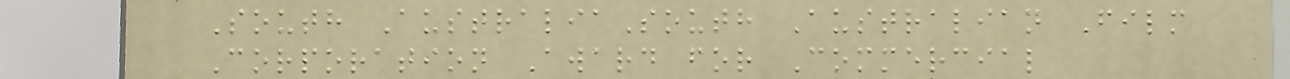South AustraliaSouth Australian Film
Corporation Award for Commercial
